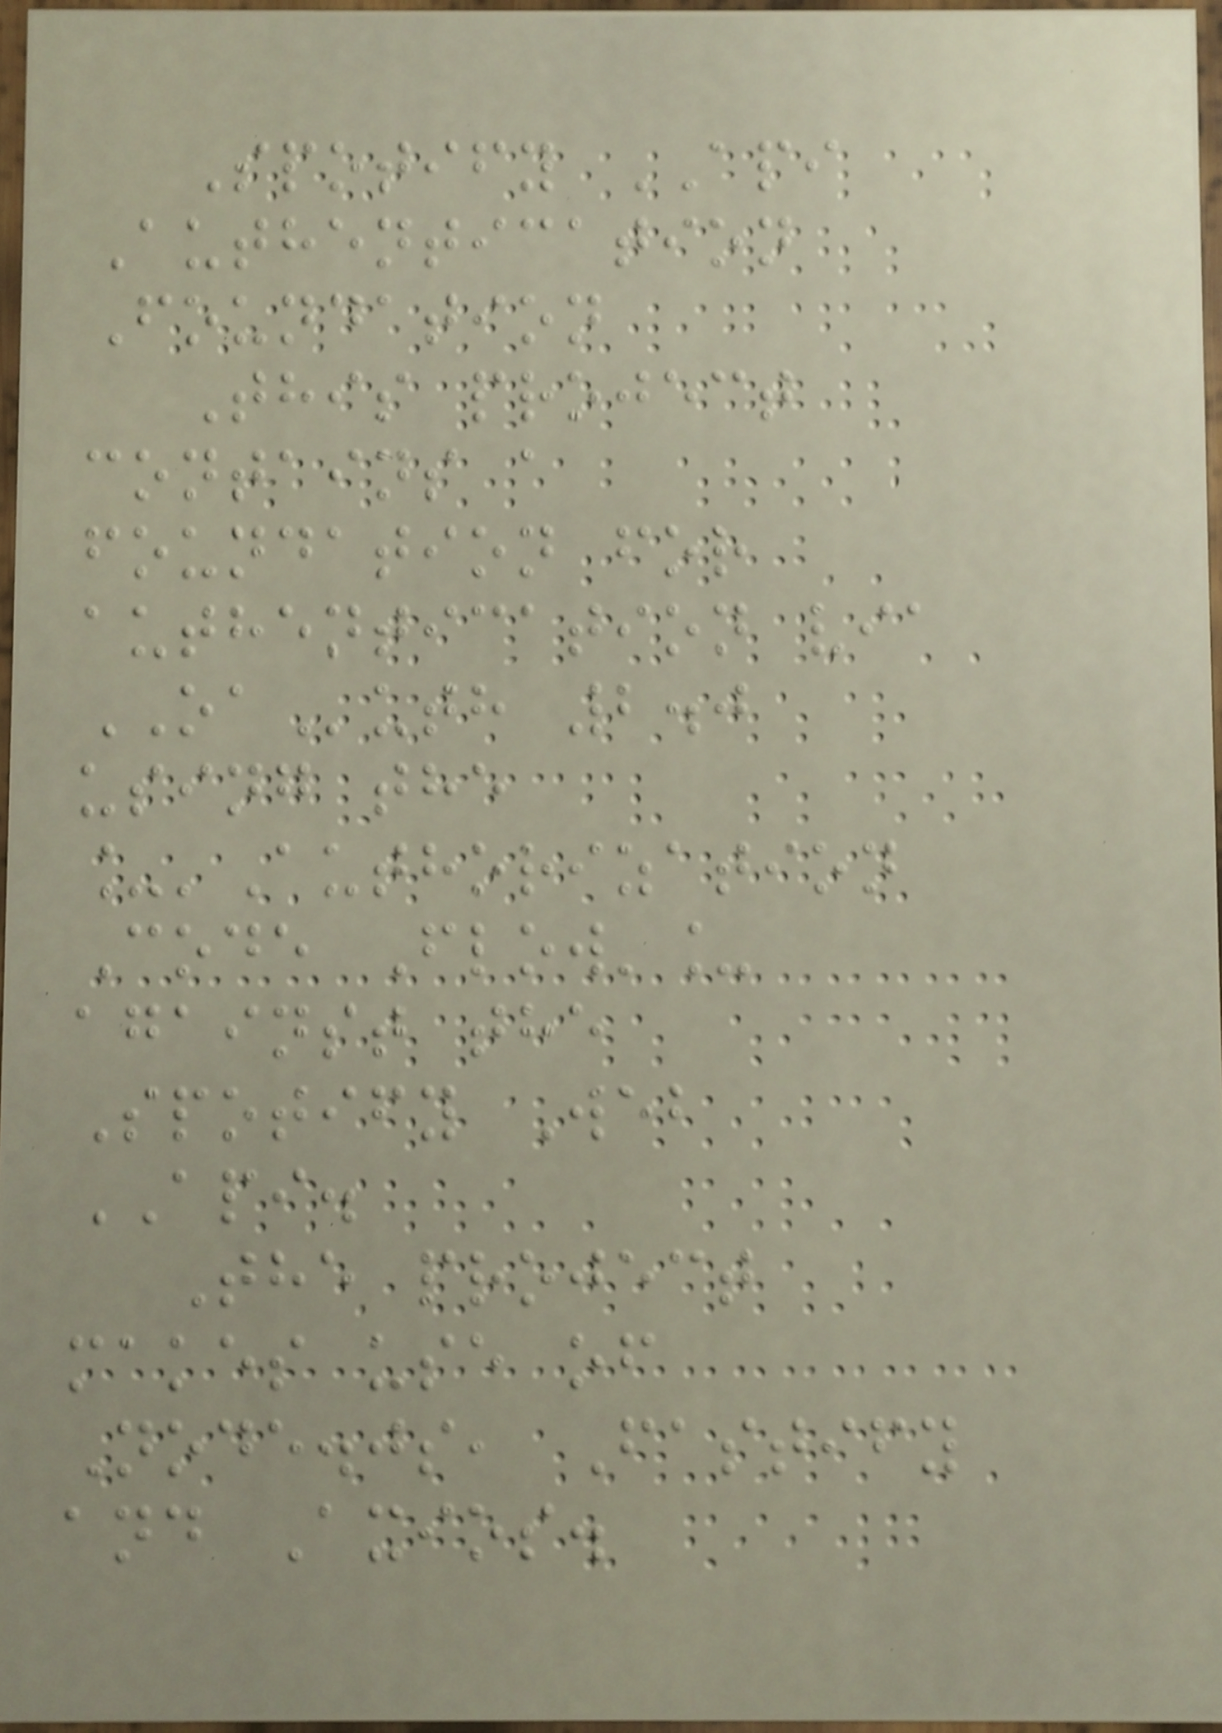Spotify API
Authentication
Foundation
This project
contains a
foundation for
authentication via
OAuth 2.0
using the
_'Authorization
Code Flow'_
against the
Spotify Web
API.
The project
makes use of
Node.js, Fastify
and Axios.
